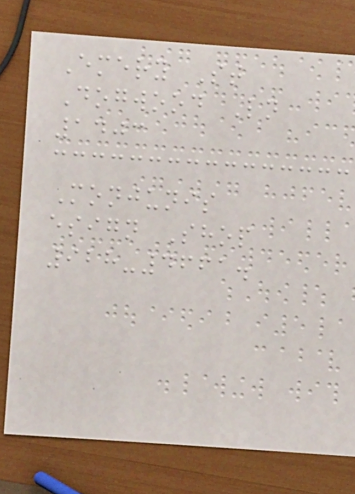Emery St
Dogwood Ln
1403
Monjunis
esign Shop
928-4661.
